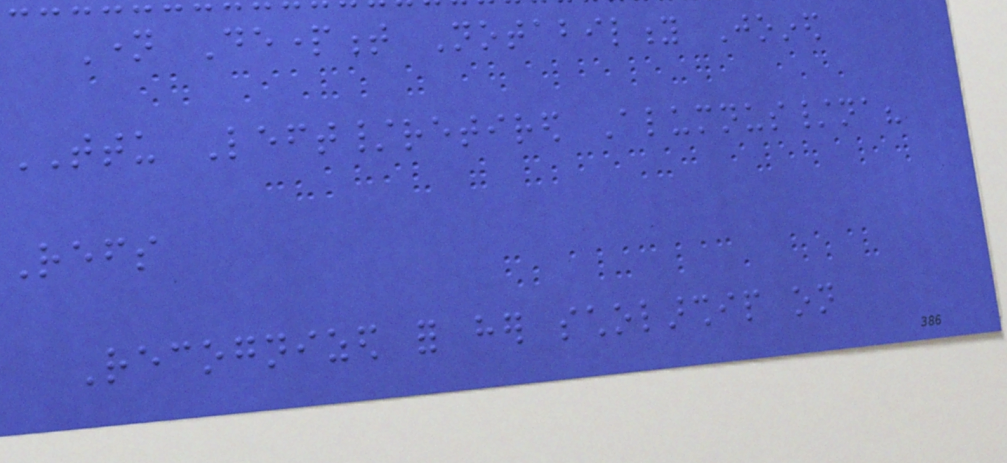Name Department Notability Joined
TTU Left/retired Alumnus/na?
Refs
Recognized for her scholarship on
